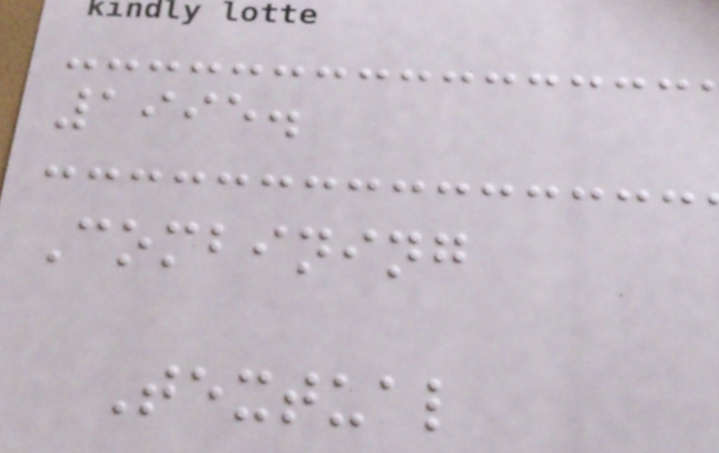1995.
Combining
Textual
